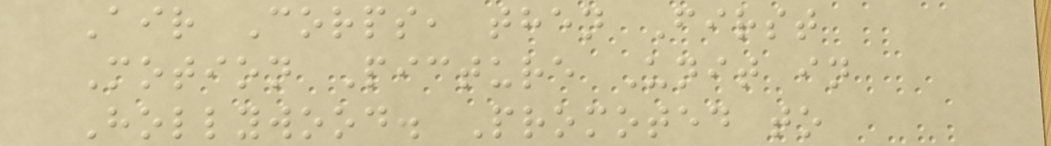Air Corps, then First
Motion Picture Unit in
Hollywood. Promoted to
